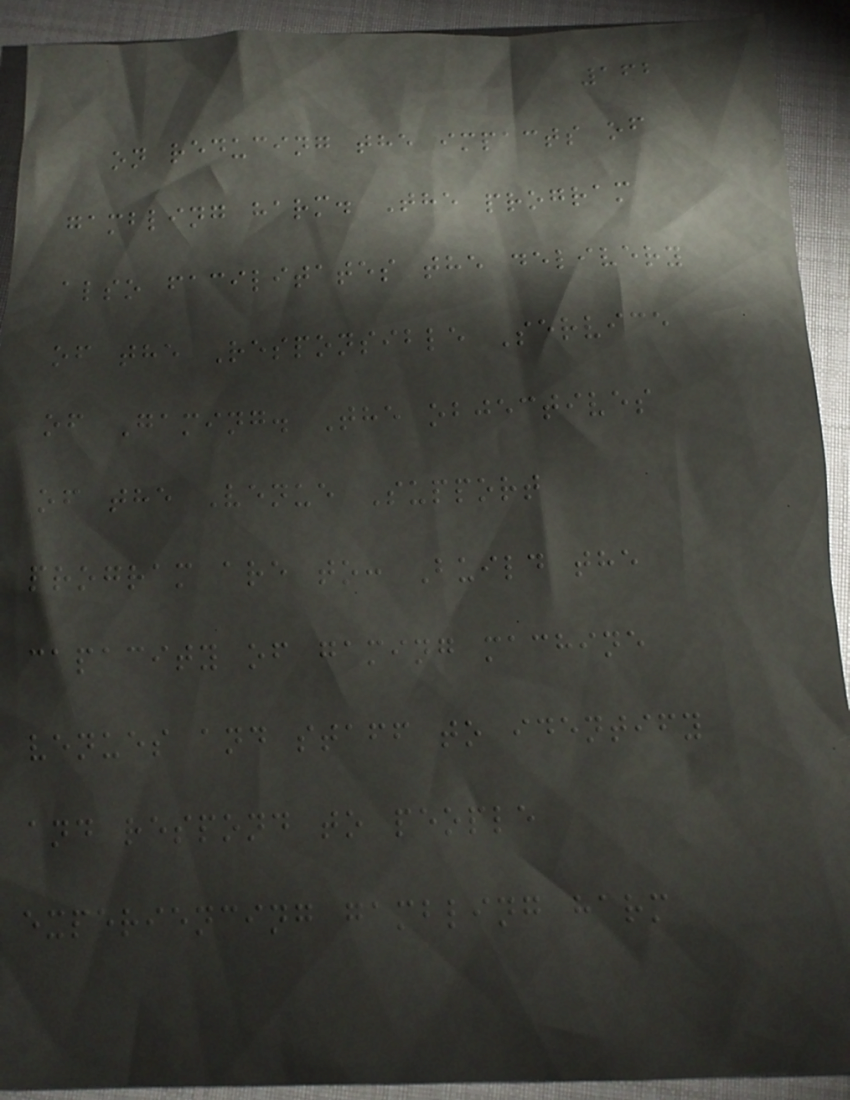162
on reducing the impacts of
gambling harm. The program
also facilitates the delivery
of the Responsible Service
of Gaming. The objectives
of the Venue Support
program are to: Build the
capacity of gaming machine
venues and staff to identify
and respond to people
experiencing gambling harm
